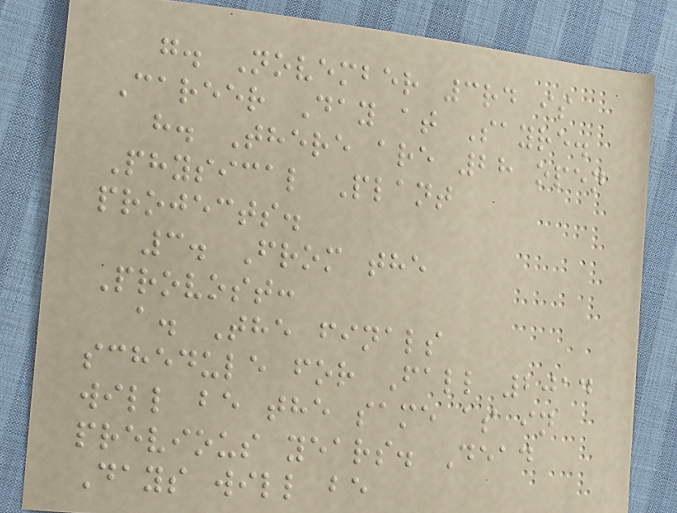g. November 3rd is
Career Day at Sayre.
h. There are 28 open
Physical Plant
projects.
3. From the
Provost:
a. The finals
schedule for Fall 2014
will be the same as in
previous years. Dead
Days will be
